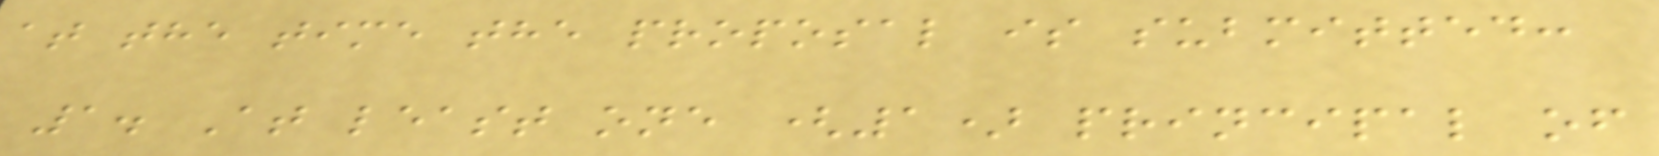at the time the proposal is submitted:
1. At least one (1) principal of
